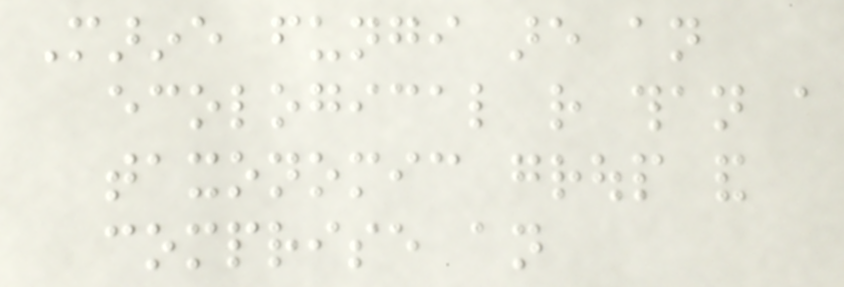Marine fungi are an
ecological rather than a
taxonomic group and
comprise an
